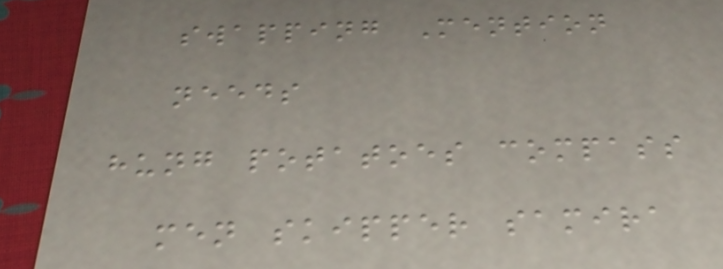swapping Mention
needs
hung potatoes compass
men skipper samira
